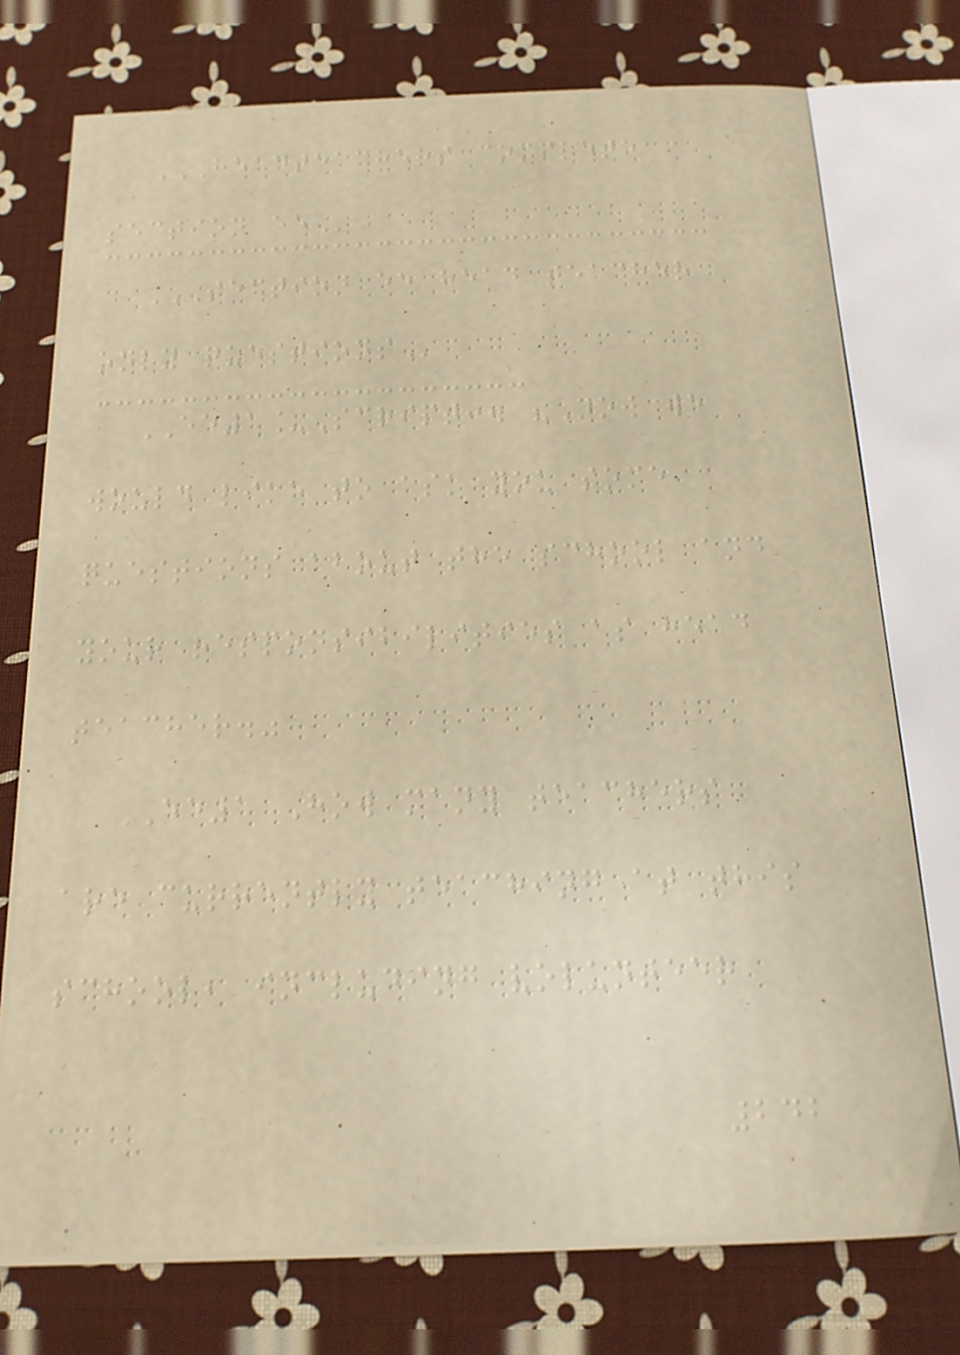HEADTEACHERS COMPLETE
SECTION EE
SECTION EE HEAD TEACHER
ONLY QUESTIONS
EE1_Script:. "Now we
would like to ask you some
questions about the school and
your responsibilities as head
teacher."
EE1 How many teachers
are currently teaching at this
school, including volunteer
242
